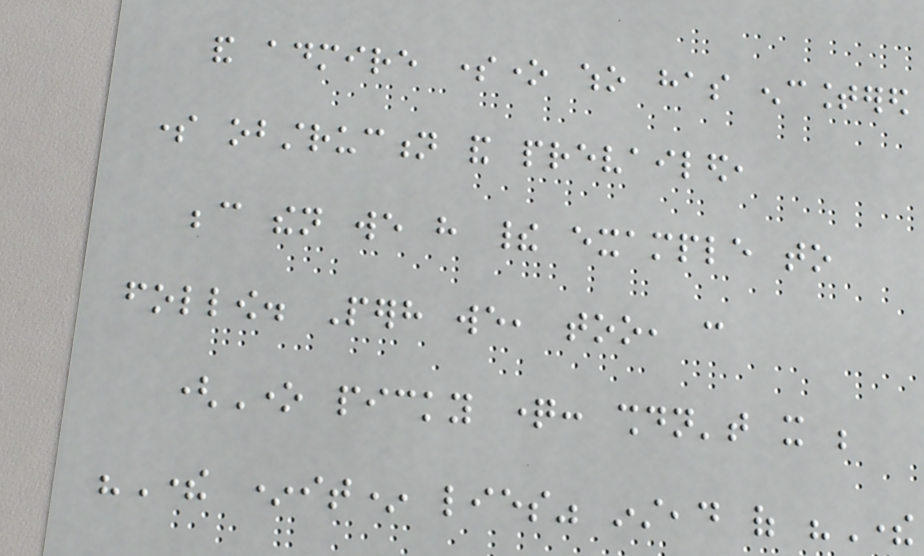and admire someone who has encountered
some obstruction and prevailed,
because then we have their example to
follow. Perhaps we, too, can
(One picky question: shouldn't it be
"There *it* lies" instead of "There
